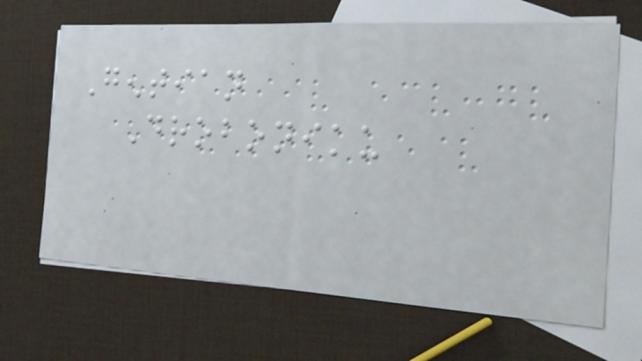Gentian
Droboniku
